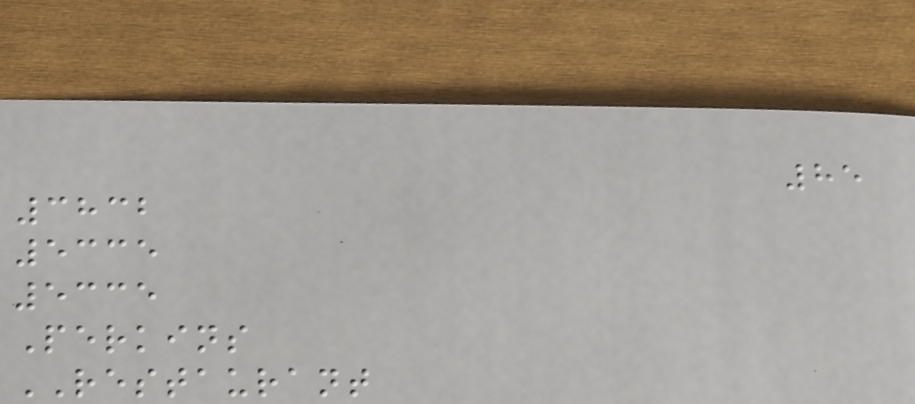85
3832
5335
5335
Perkins
RESTAURANT
